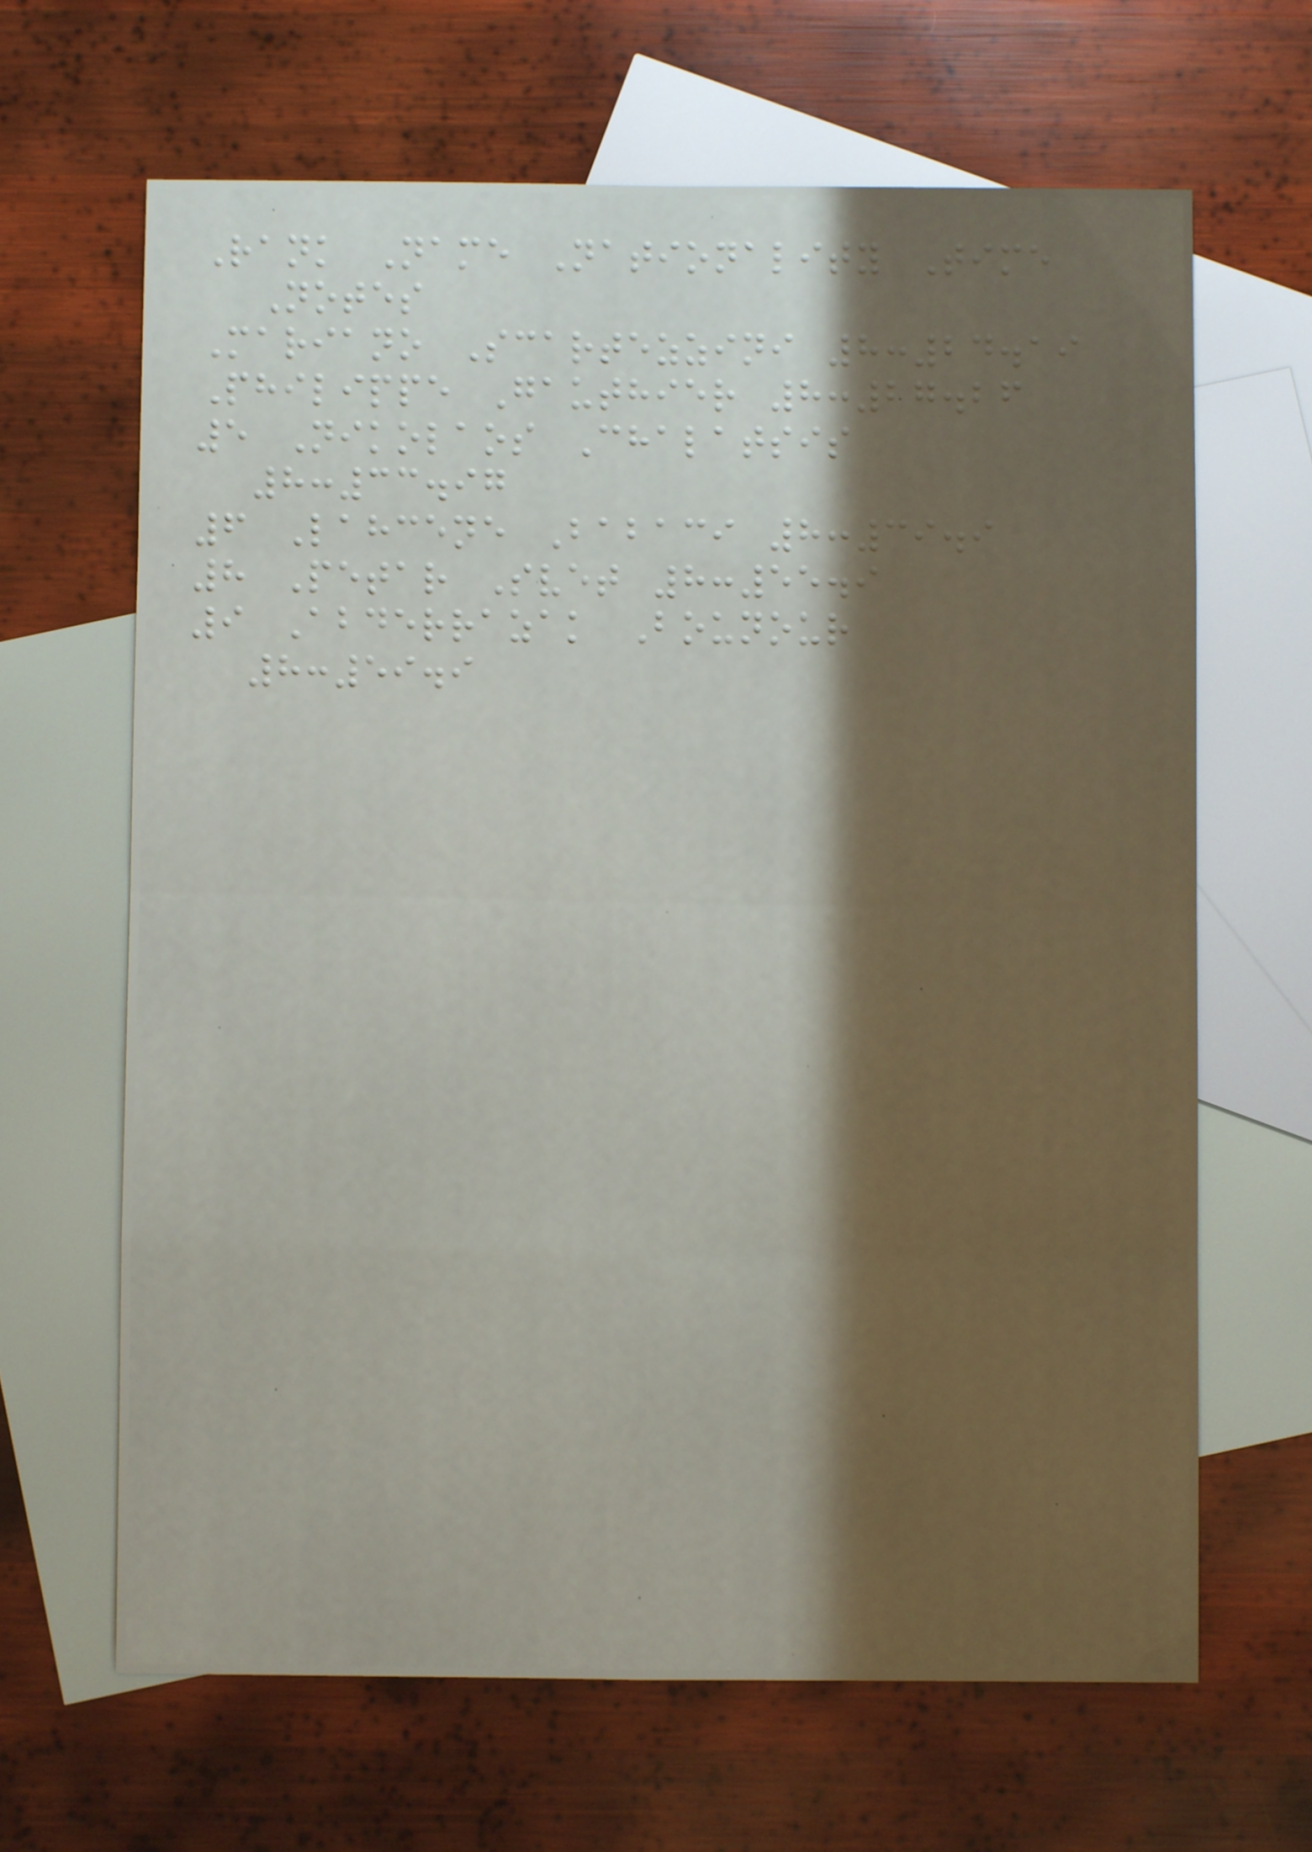Rank Name Nationality Time
Notes
Mariano Scartezzini 8:24.19
Philippe Gauthier 8:27.26
5 Nikolaos Chalatsis
8:33.97
6 Lahcene Babaci 8:39.9
8 Petar Svet 8:55.9
9 Abderrazak Bounour
8:59.9
